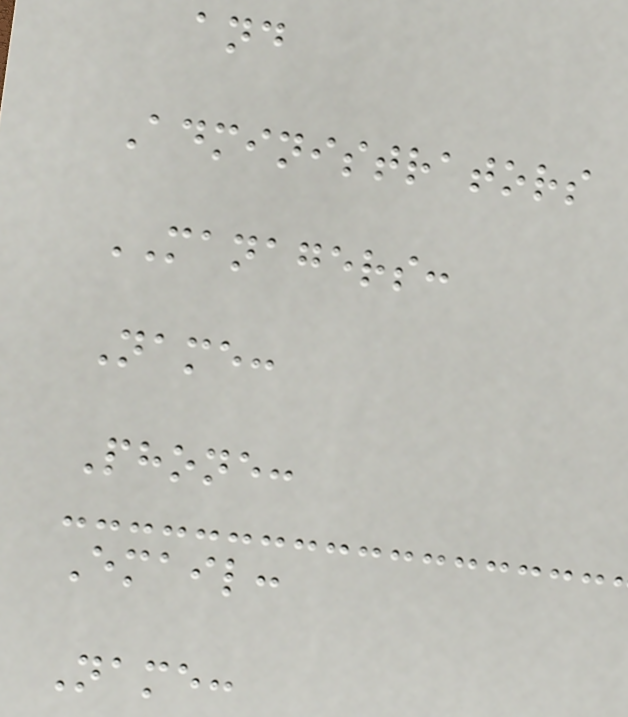and
Administrators
MANAGERS:
Name:
Phone:
Email:
Name:
